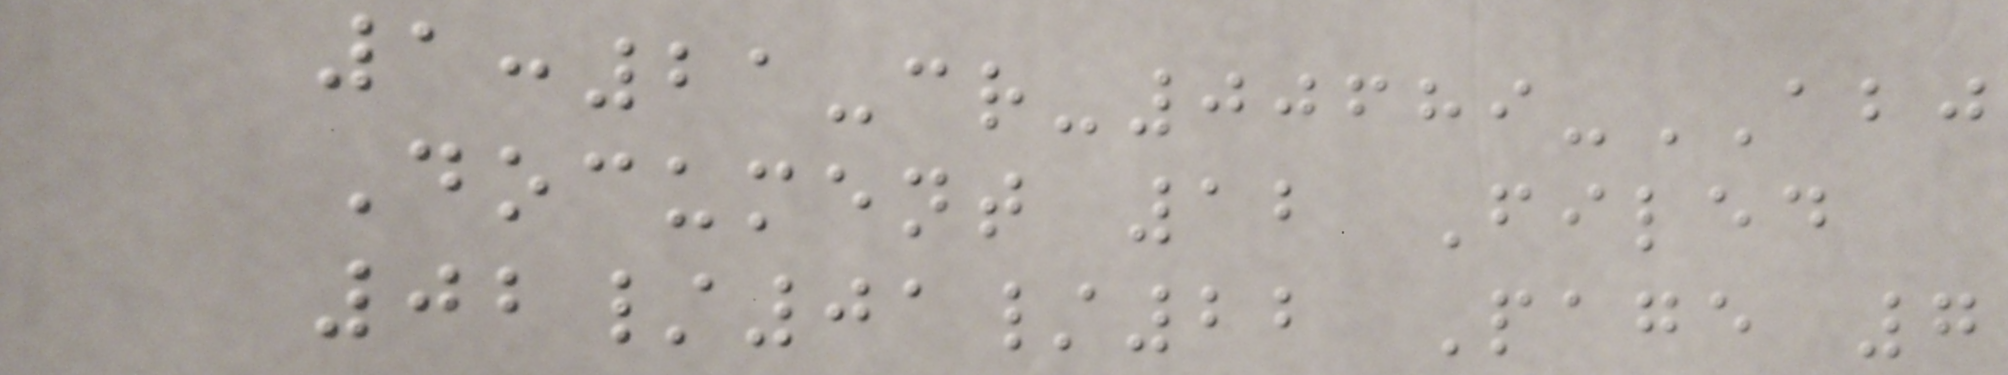1:21-cr-00689-ABJ
Document 12 Filed
02/01/22 Page 7
